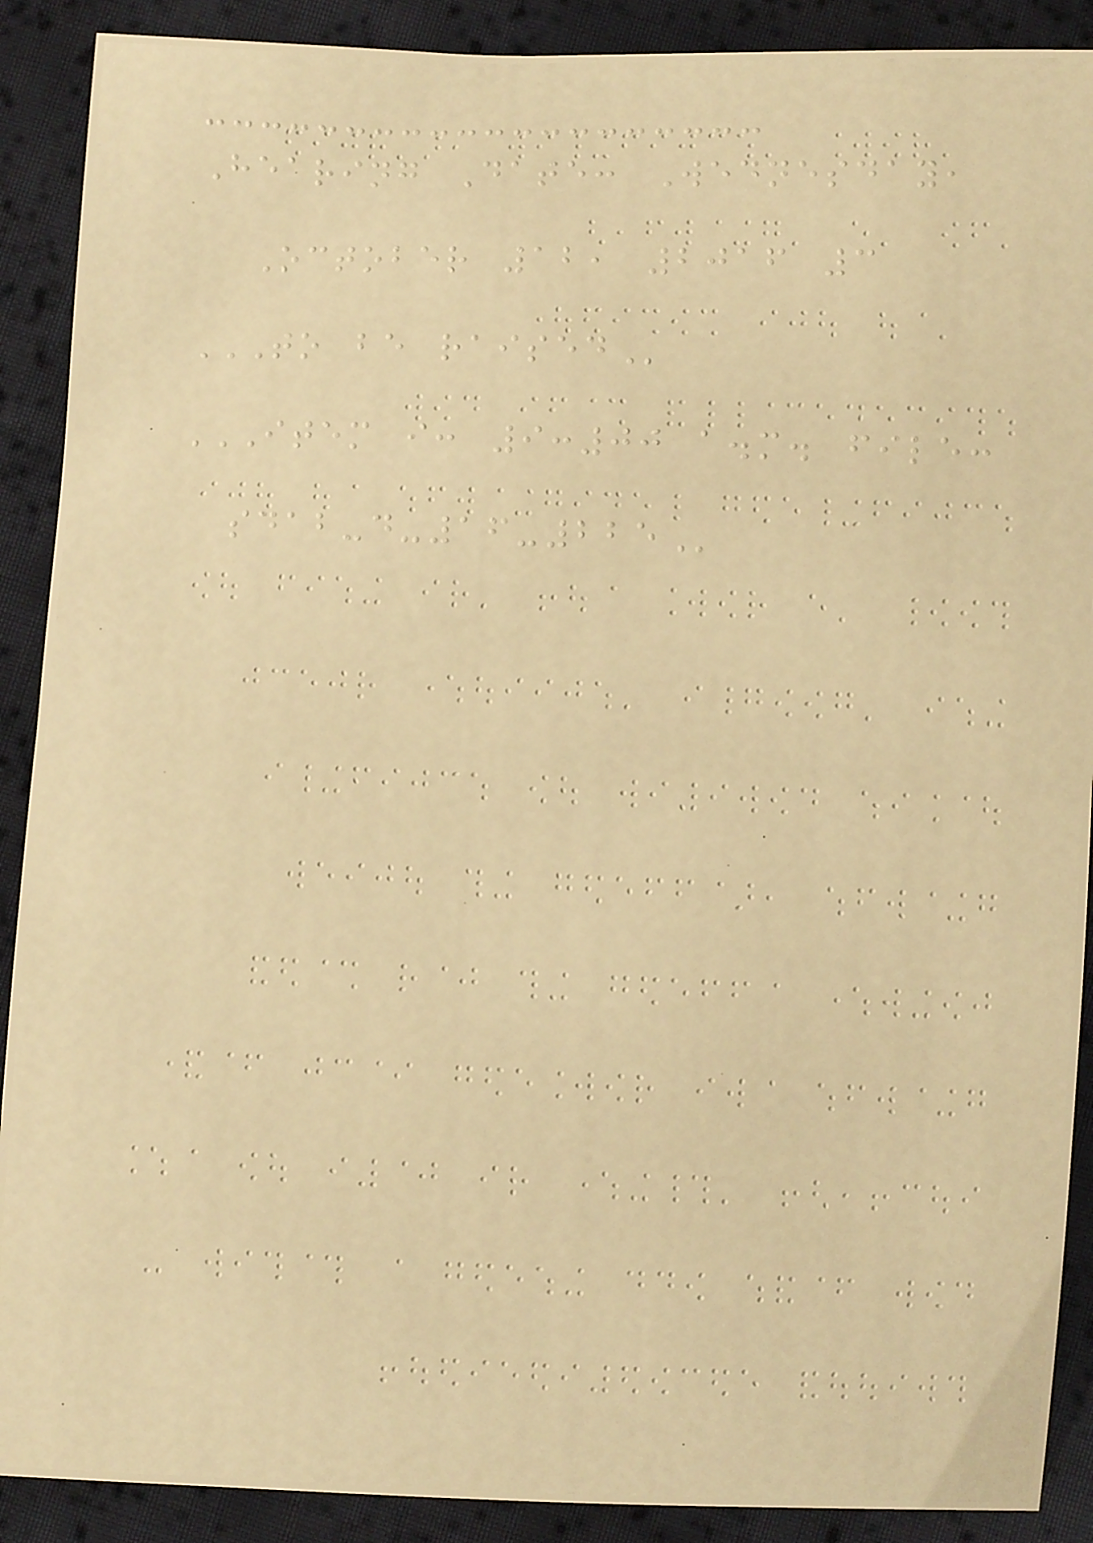Hearing Date: Wednesday,
October 12, 2016 3
TO BE RAISED
ITEM I: 9:00 A.M. FILE:
SDAB-D-16-225
